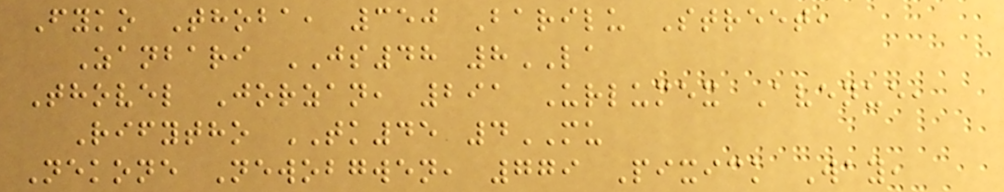Fyko Thoba, 350 Barilu Street,
Zanbari JS48 8LA
Thovel Jorzan, 291 Urlumex Avenue,
Rifytho TK45 4MU
Nekone Newobgwen, 779 Pixick Way,
